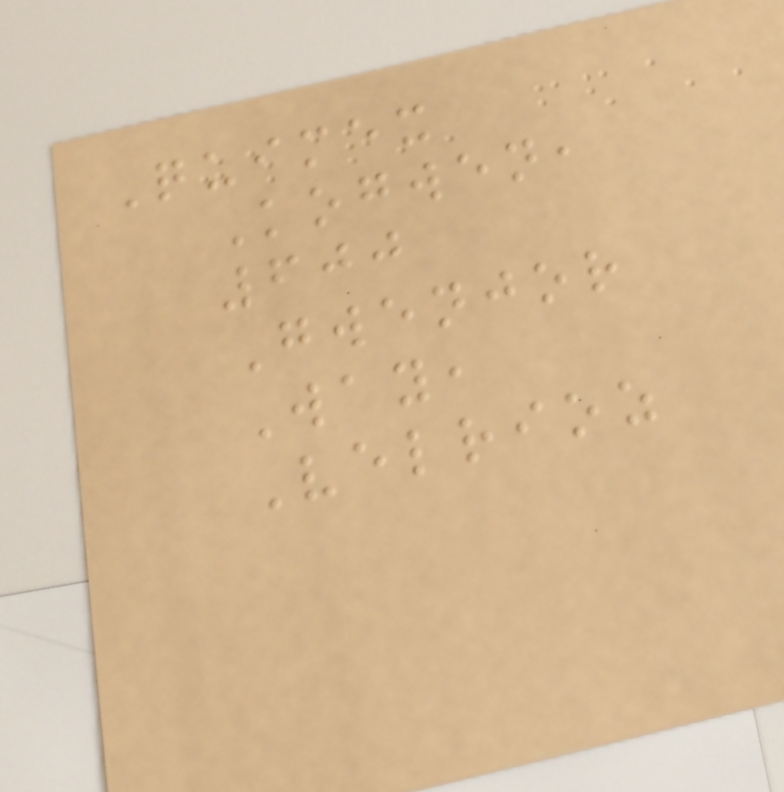Quimex
Kogwen,
600
Gwenjor
Way,
Velrioz
